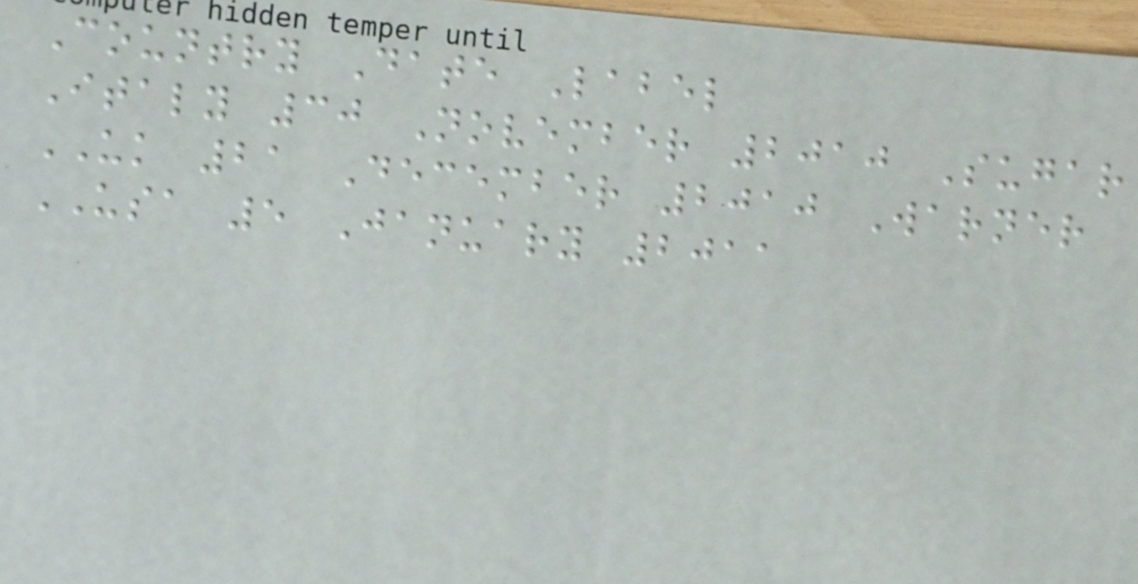Country Date Label
Italy 30 November 2010 Sugar
UK 21 December 2010 Warner
USA 5 January 2011
